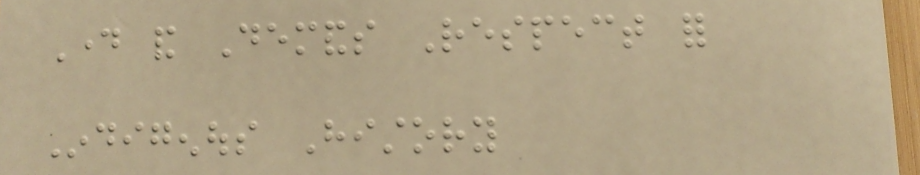Day and Demands Respect for
Indigenous History
